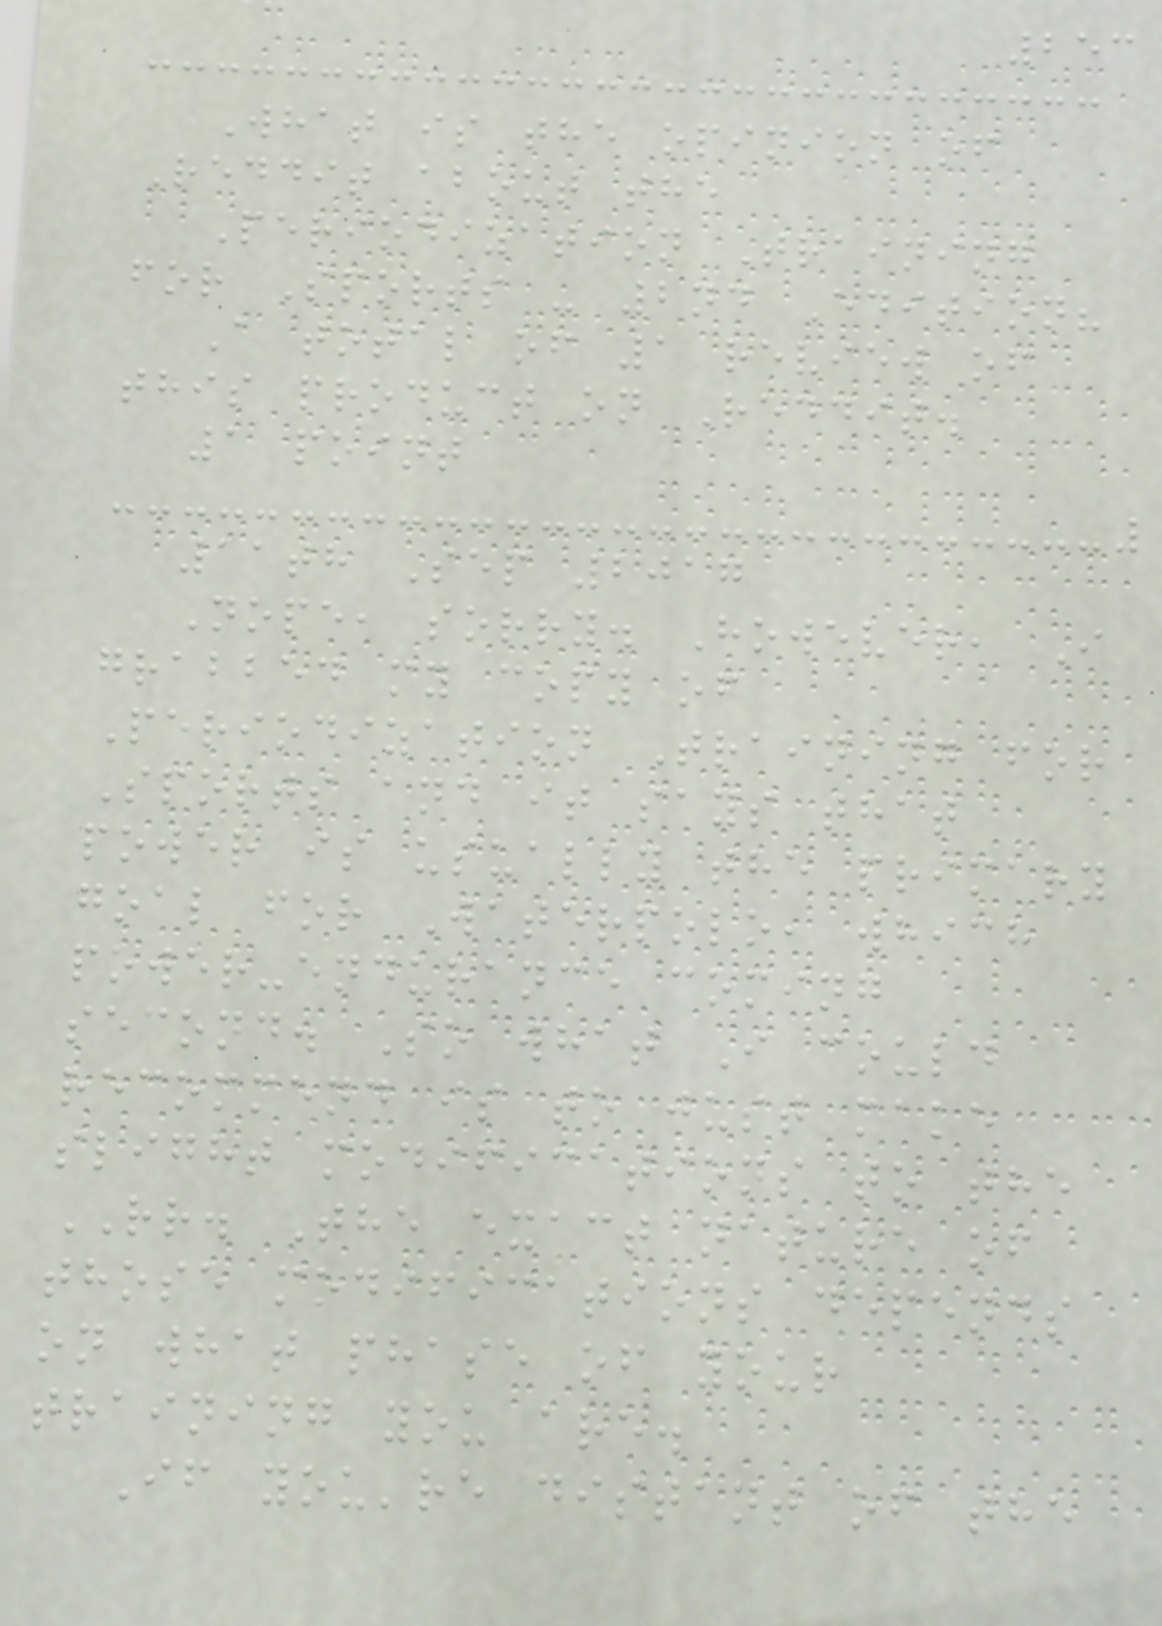253
What is the opinion of
Reddit about the
Periodization Training
for Sports - 2nd Edition?
A total of 1 review of
this product on Reddit.
1 point
11th Sep 2017
Nope, sorry. However, I
grabbed my copy of
Periodization Training for
Sports and it says that
power is usually the primary
goal for Waterpolo, which
power-endurance coming
second. So what I could
recommend is to just make
slight modifications to the
RR. The exact nature of
those modifications depends
on what phase of your
training you are.
If you're distant of the
